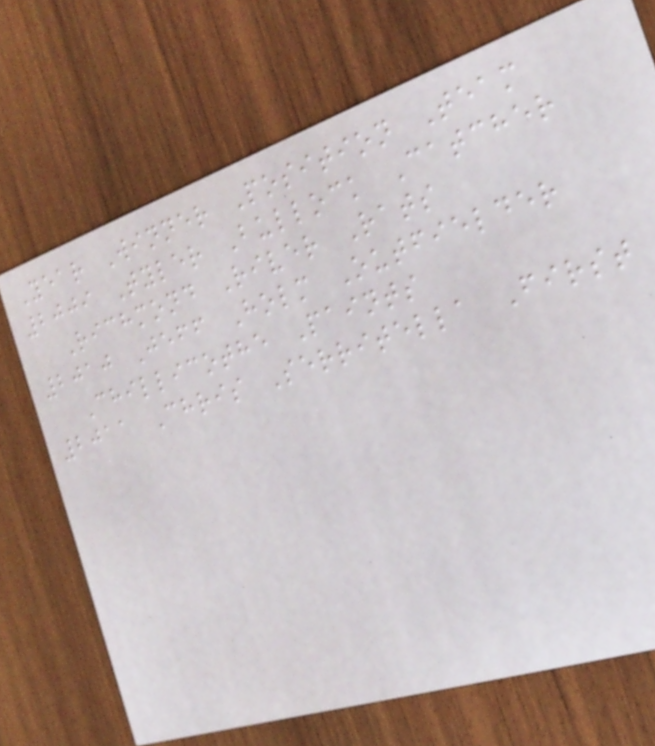Year Winner Position Team
2009 Tyler Bullock Catcher
Richmond River Rats
2010 Jeff Holm Outfielder
Chillicothe Paints
2011 Chris Serritella First
